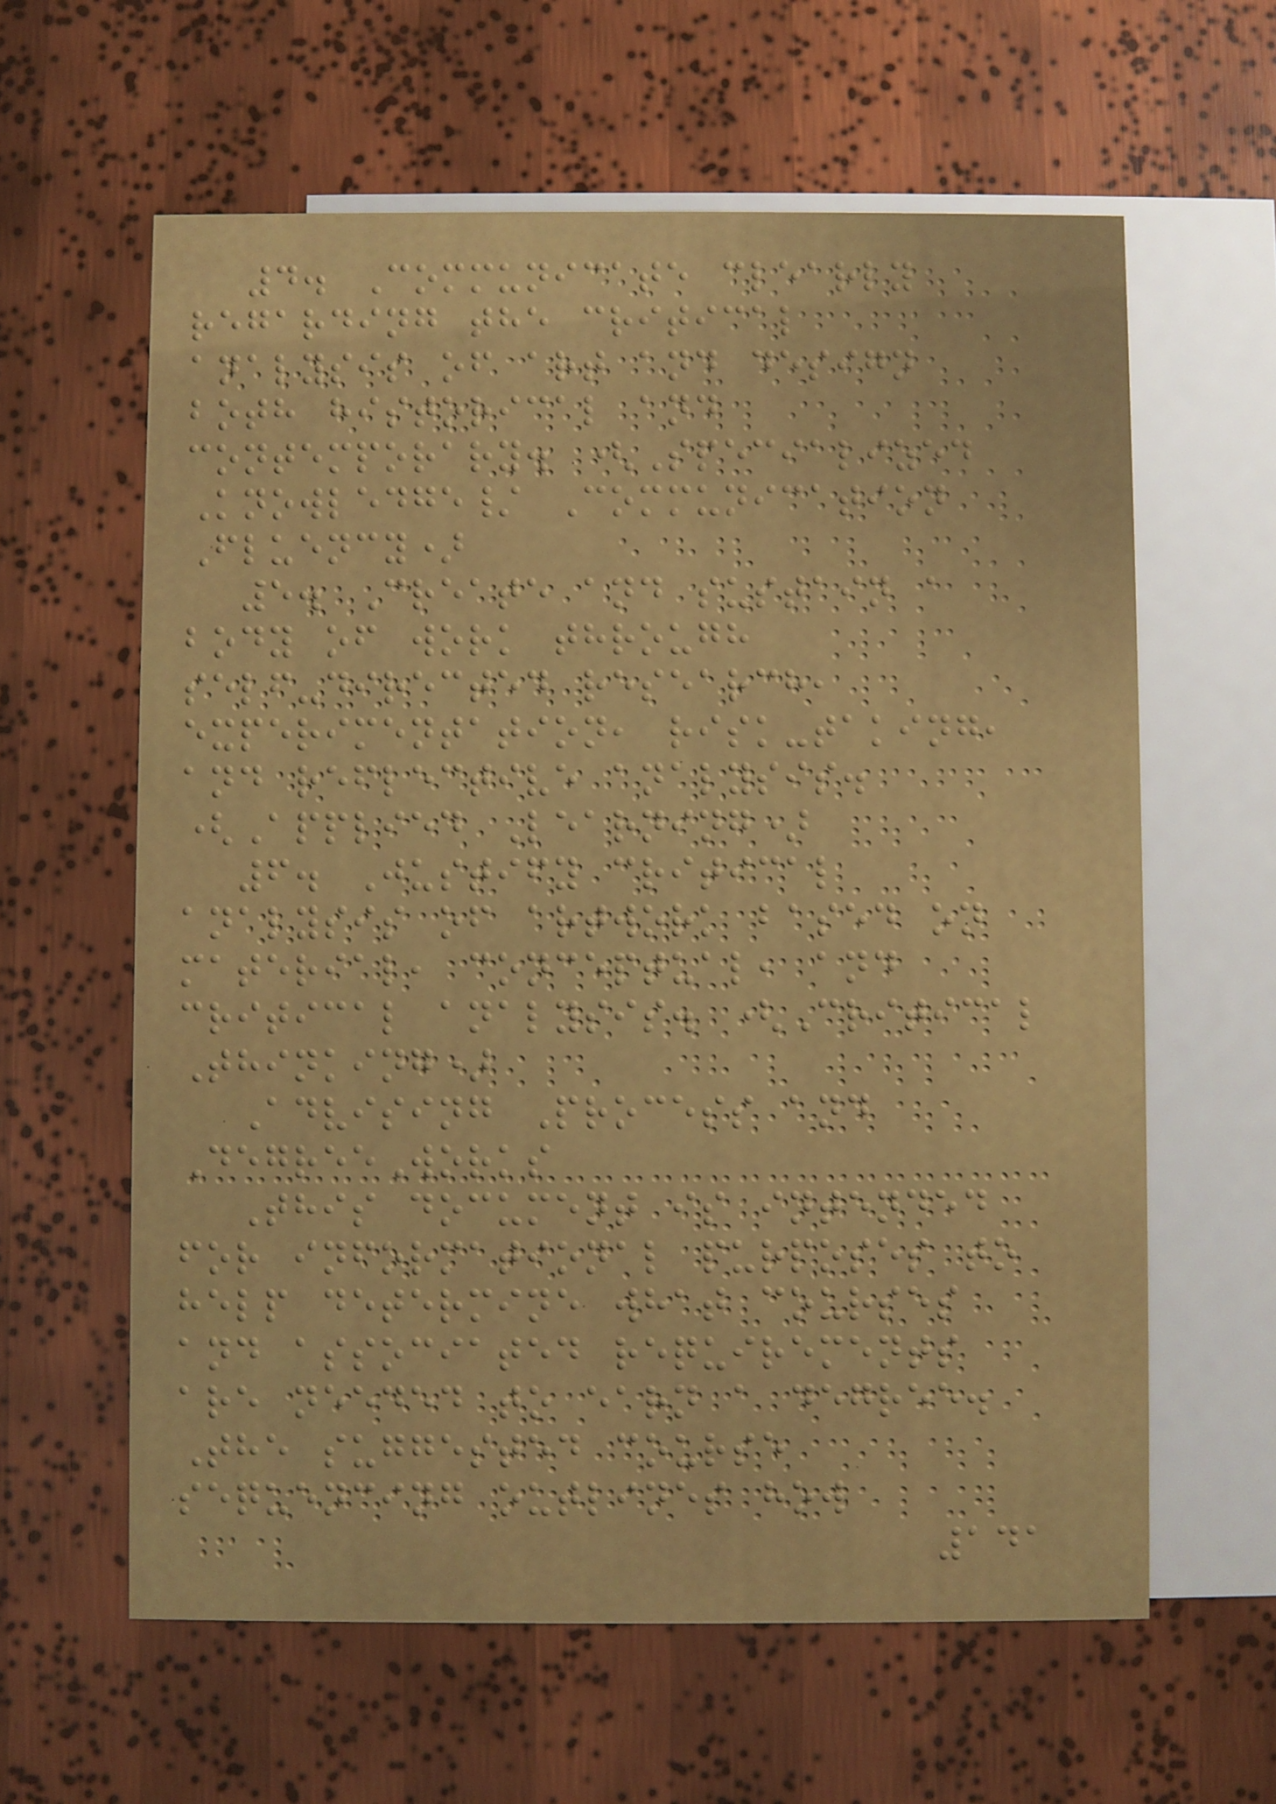4. Communicate clearly
regarding the critical
analysis of art and design
both historical and
contemporary. (Specialized
Knowledge/ Communication
Fluency)
5. Create and sustain a
body of work through
self-directed research,
experimentation, risk-taking,
and reflective analysis.
(Applied Learning)
6. Justify critical
analysis of artwork based on
material, conceptual, and
critical analysis. (Critical
Thinking)
Advising Process and
DegreeWorks
This document is intended
for informational purposes to
help determine what courses
and associated requirements
are needed to earn a degree.
The suggested course
sequencing outlines how
141
